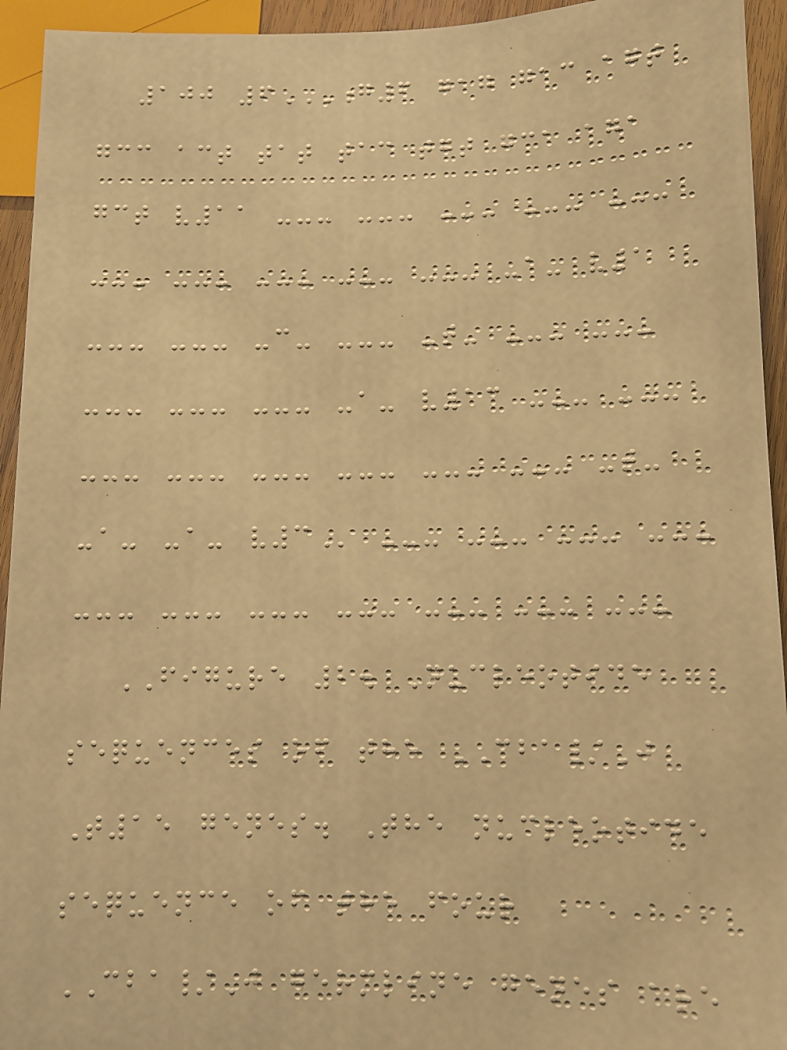100 6G6 GAG GAC AGT
GCC ACT TAT TAC TGT GCA AGA
GCT V11 --- --- --- --- ---
--- --- --- --- --- -A- V1
--- --- -C- --- -T- --- ---
--- --- --- -A- V13 --- ---
--- --- --- --- --- --- -T-
-A- -A- V3 --- --- --- ---
--- --- --- --- --- --- ---
FIGURE 2. Nucleotide
sequences of the CBA/J
T15 genes. The nucleotide
sequence of the four
CBA/J germline genes are
